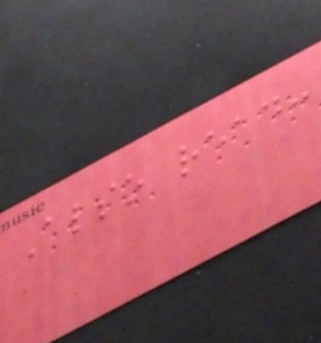Also read:
